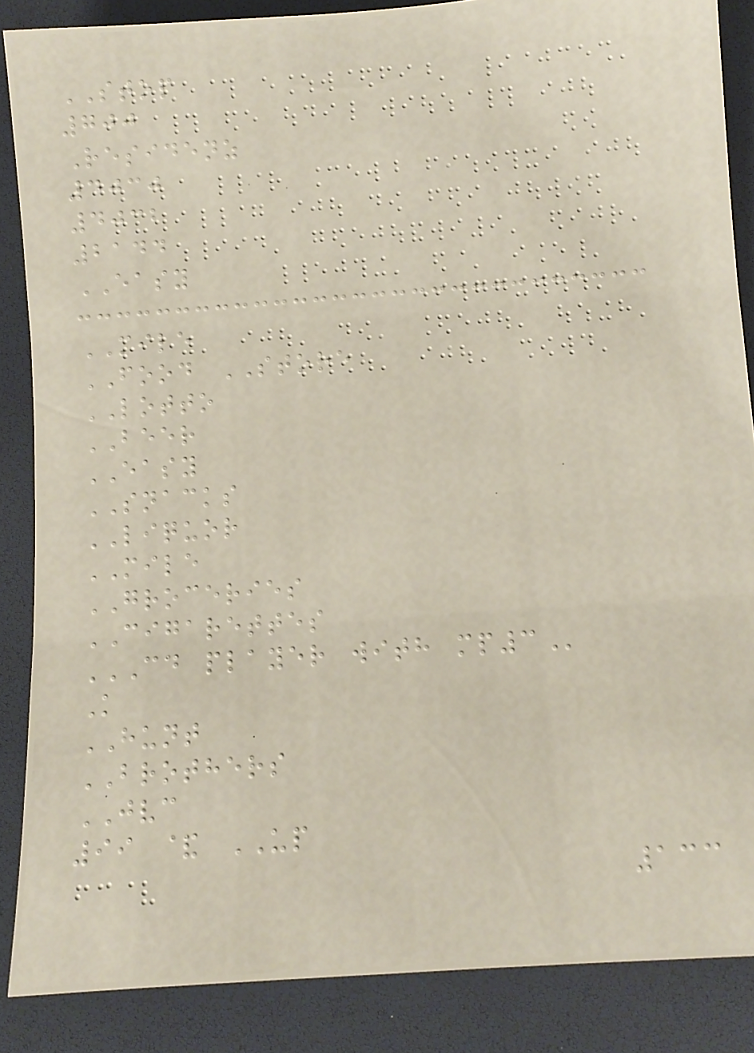STOP
700
Residenz
4030
4032
2144
EASY
MILE
FOOD STORE
LOTTO
BEER
EASY
SNACKS
LIQUOR
MILE
GROCERIES
CIGARETTES
CD PLAYER WITH MP3
K
HUNT
BROTHERS
JVC
99 & UP
133
